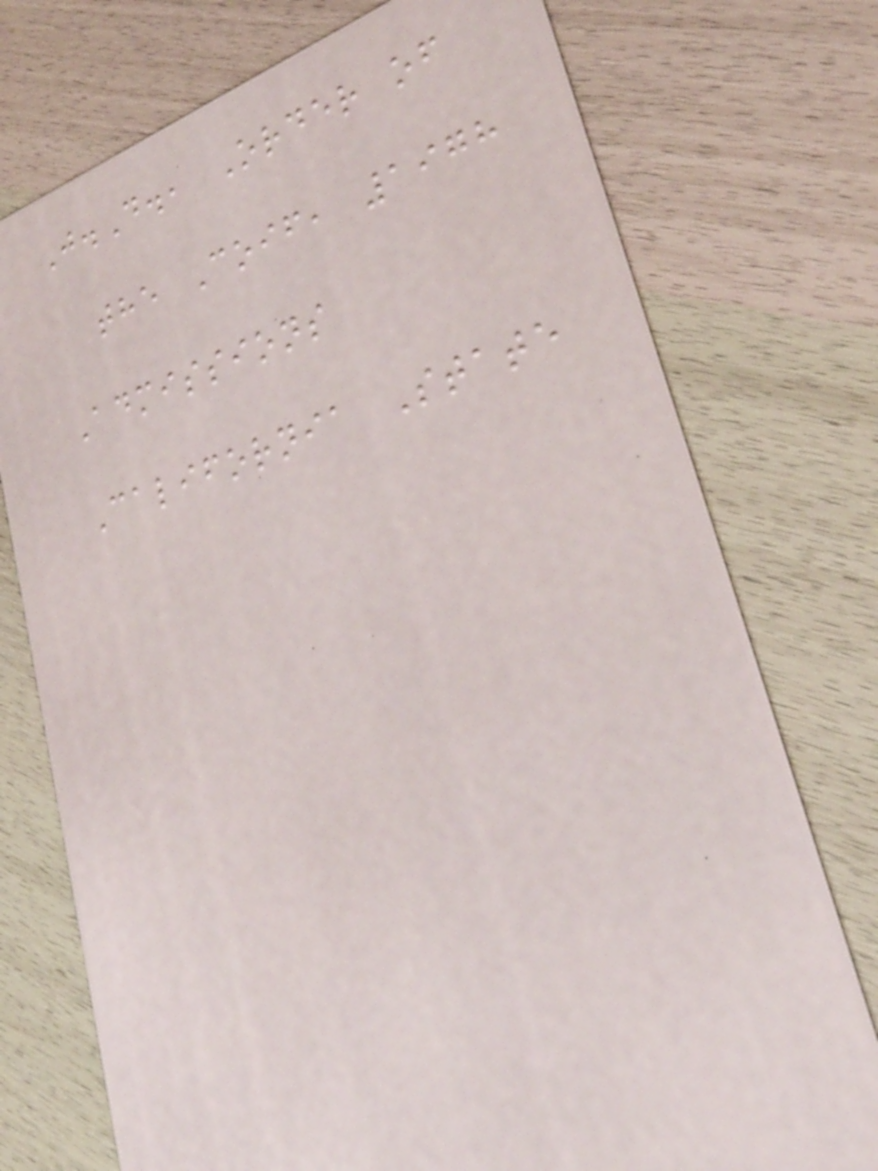J.D., Order of
the Coif, 1978
Admissions
California State
